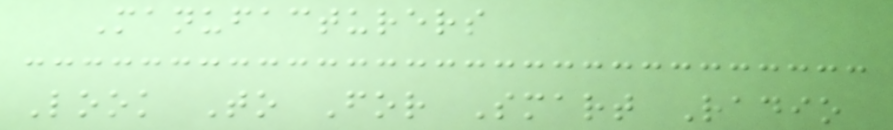Manufacturers
Look To For Smart Radio
